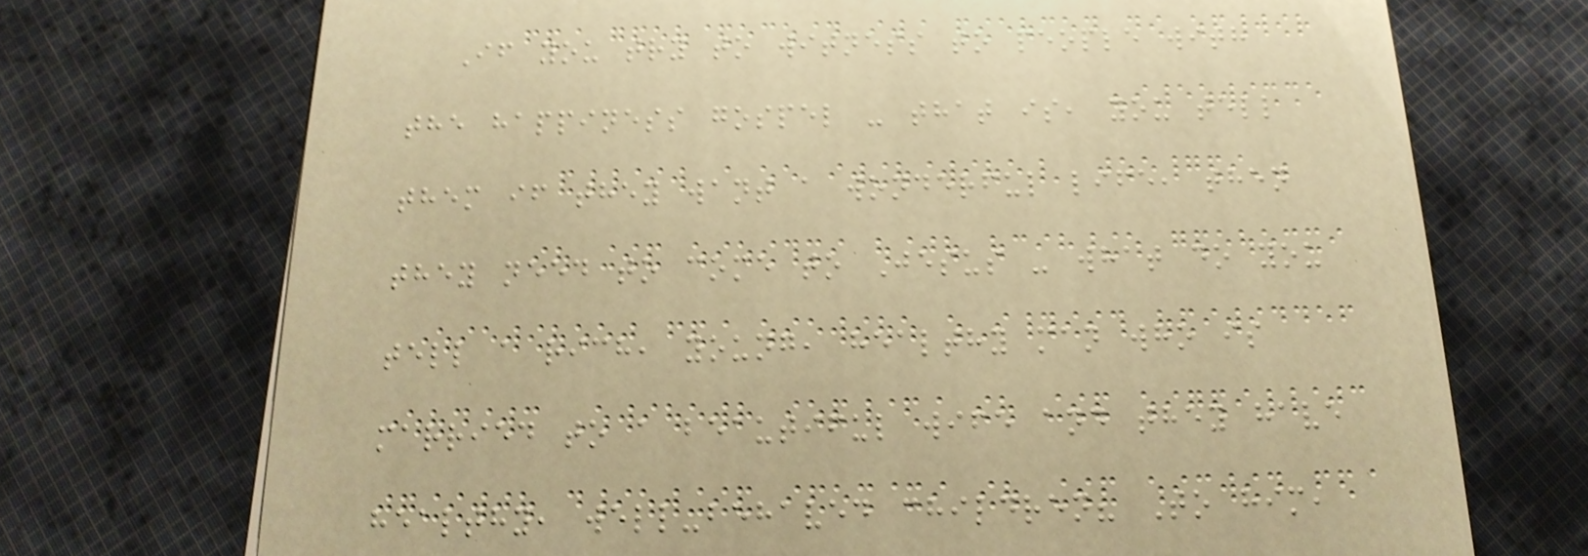If you try to witness to people with
the happiness gospel - that is, you tell
them if they want a wonderful life, then
they need to come to Jesus - what do you
tell a rich, young, healthy man who is
married to a beautiful wife and they have
healthy, well-behaved children? To him,
